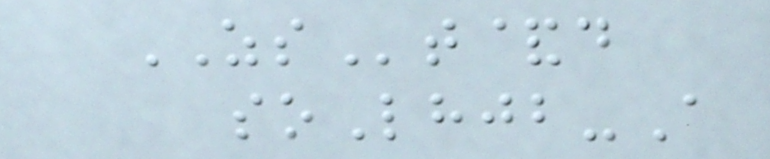ZSt&d
soLhjb-A
